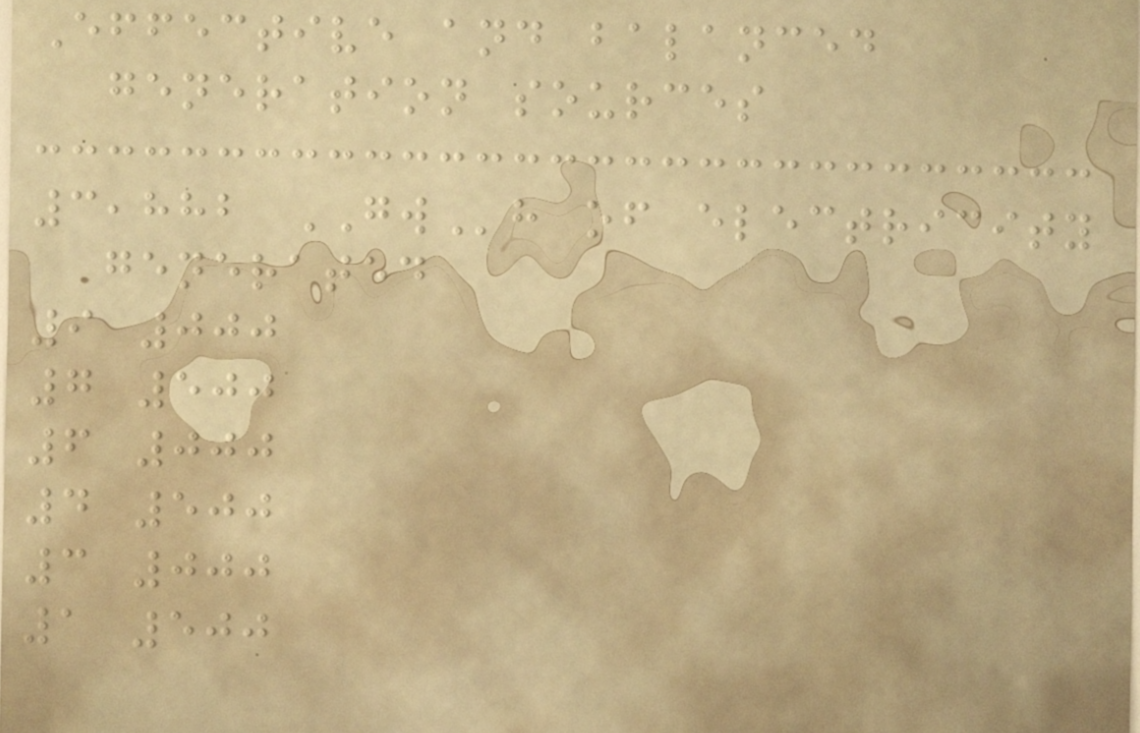Effective and balanced
generation sources
3,882 GWh of electricity
generated
9 000
7 500
6 000
4 500
3 000
1 500
